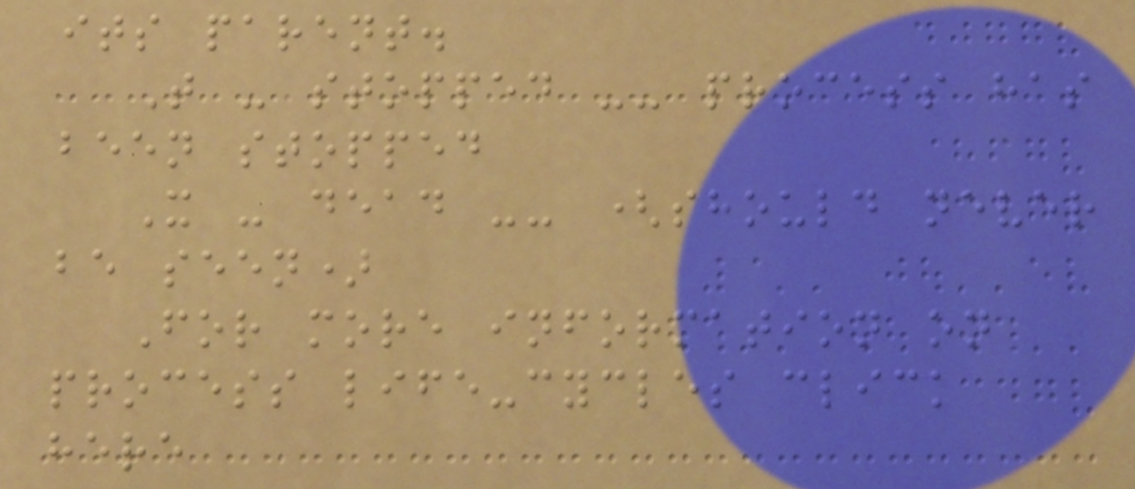its parent.
T - stopped -- process has
been stopped
X - dead -- (should never
be seen)
For more information on
process life-cycles click
here
